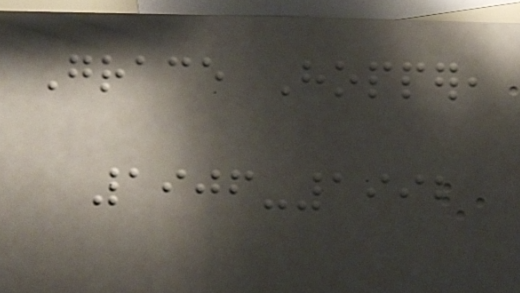Grace Hopper,
1906-1992
